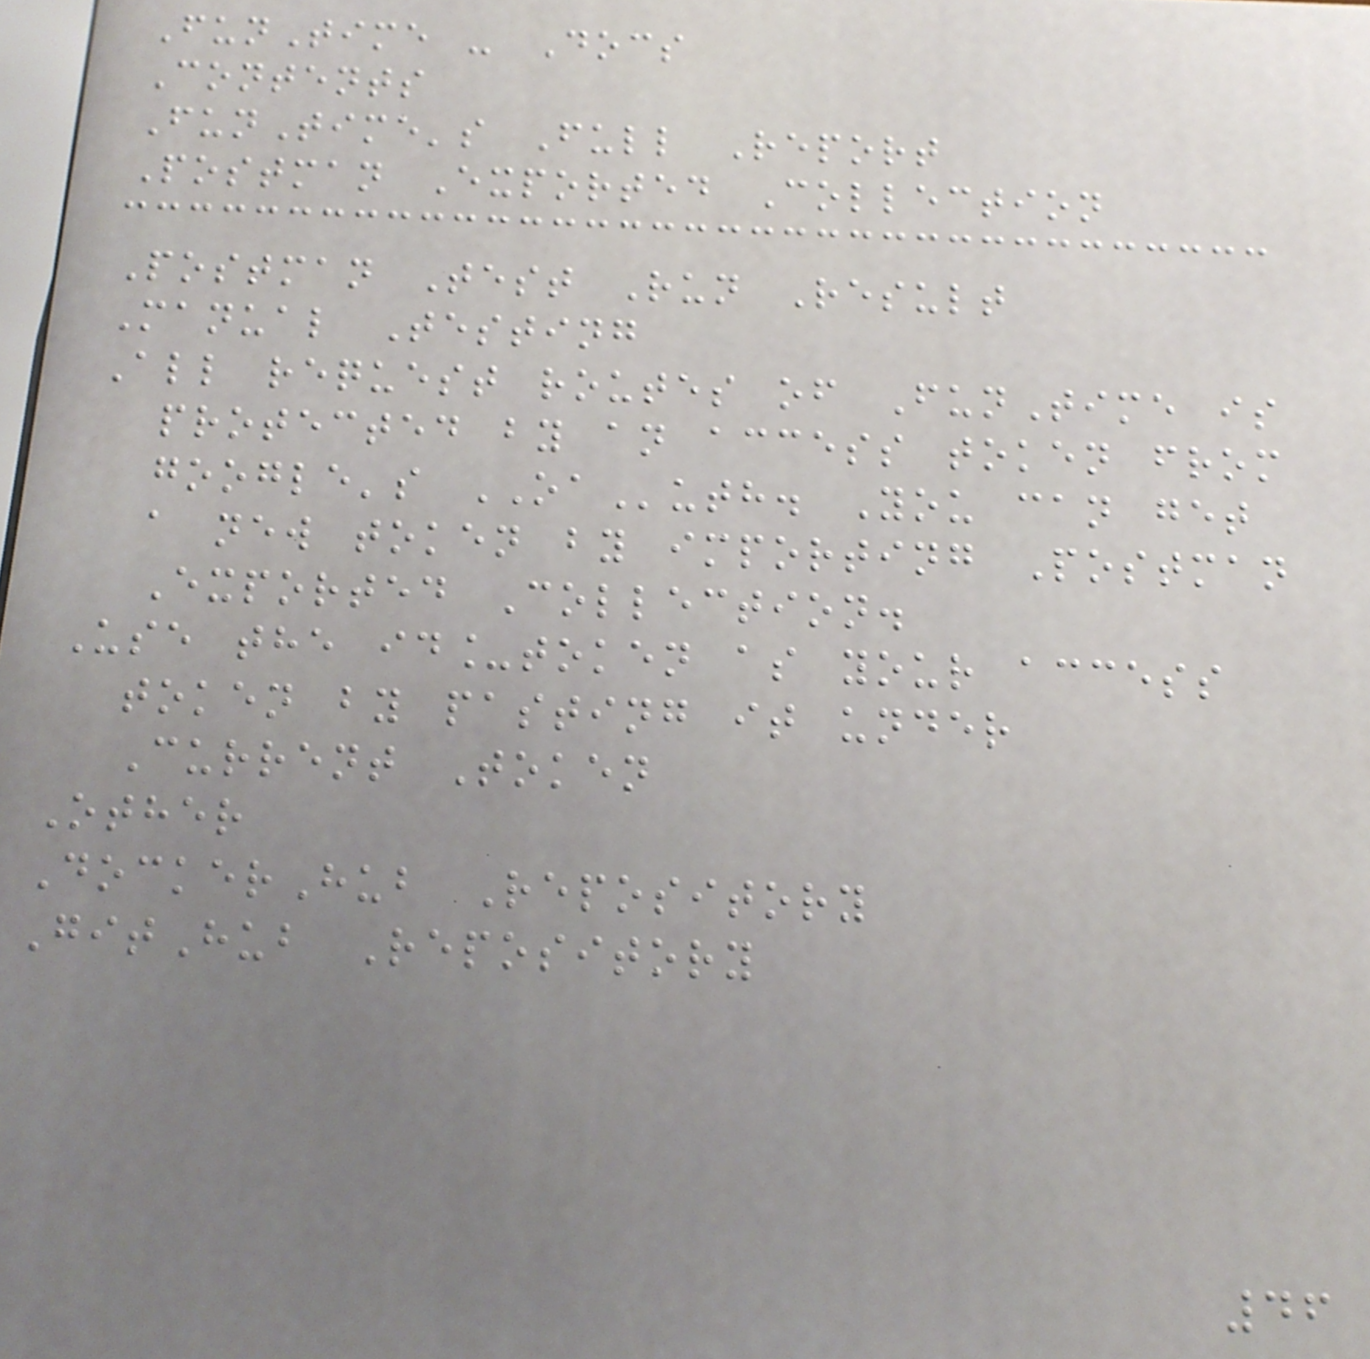FunTime - Docs
Contents
FunTime's Full Report
Postman Exported Collection
Postman Test Run Result
Manual Testing
All request routes of FunTime is
protected by an access token from
google's OAuth. You can get
a new token by importing Postman
Exported Collection.
Use the id_token as your access
token by pasting it under
Current Token
Other
DockerHub Repository
GitHub Repository
46
